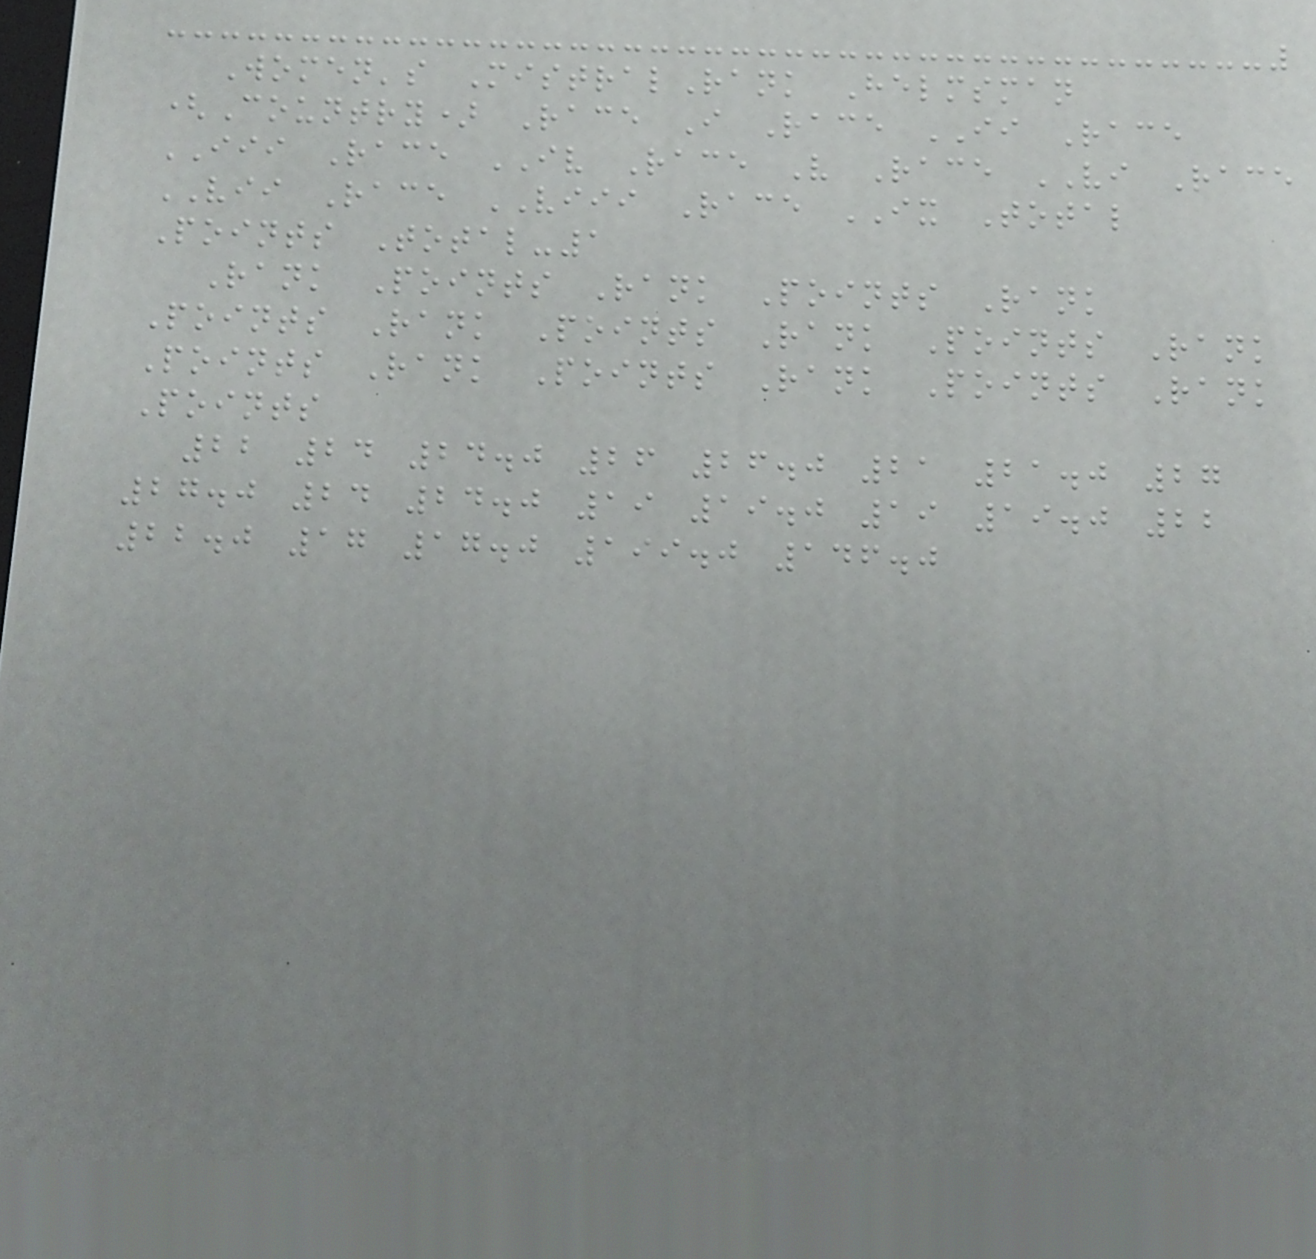Women's MistralRank Helmsman
(Country) Race I Race II Race
III Race IV Race V Race VI Race
VII Race VIII Race IX Total
Points Total-1
Rank Points Rank Points Rank
Points Rank Points Rank Points Rank
Points Rank Points Rank Points Rank
Points
22 24 24.0 26 26.0 21 21.0 27
27.0 24 24.0 19 19.0 19 19.0 22
22.0 17 17.0 199.0 146.0
